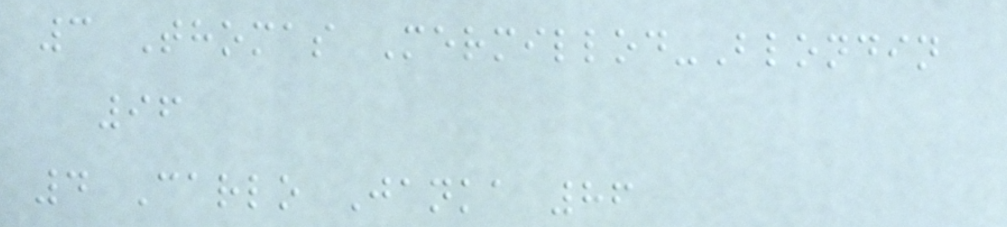3 Thomas Mermillod-Blondin
96
4 Carlo Janka 86
